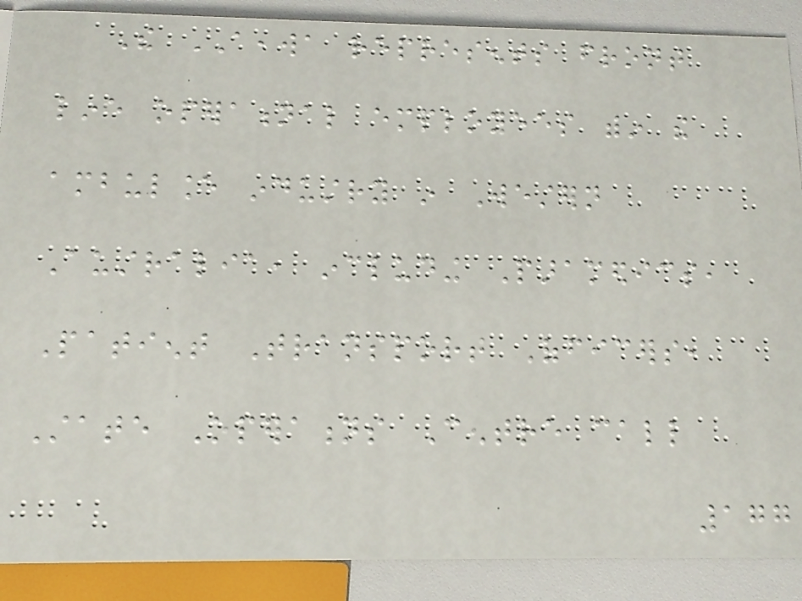The AEAWA represents front
line operational employees within the
ambulance industry in Western
Australia, including Paramedics,
Patient Transport Officers,
State Operations Centre call
177
